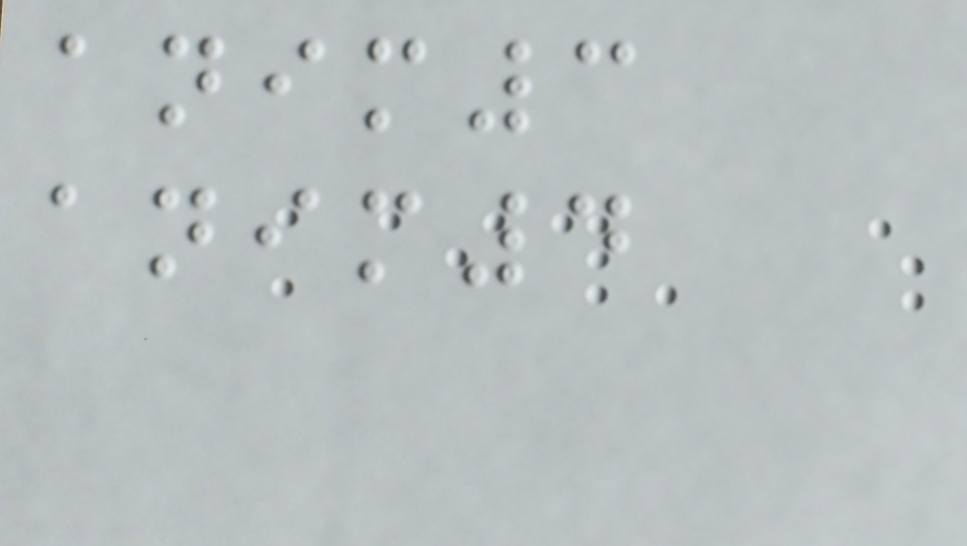anim3
anim4
